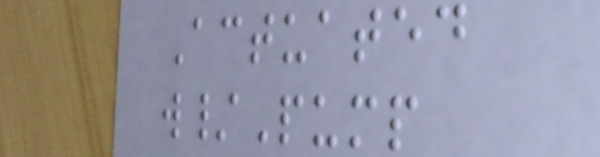Actuated
w/Pump
